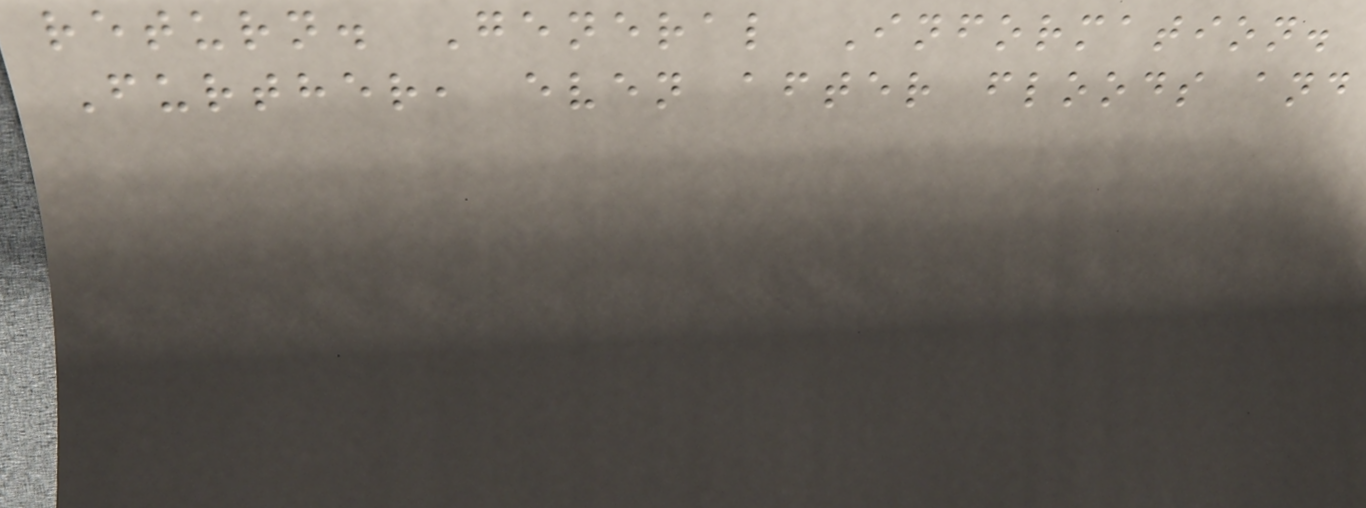return. General Information.
Further, even after floods and
